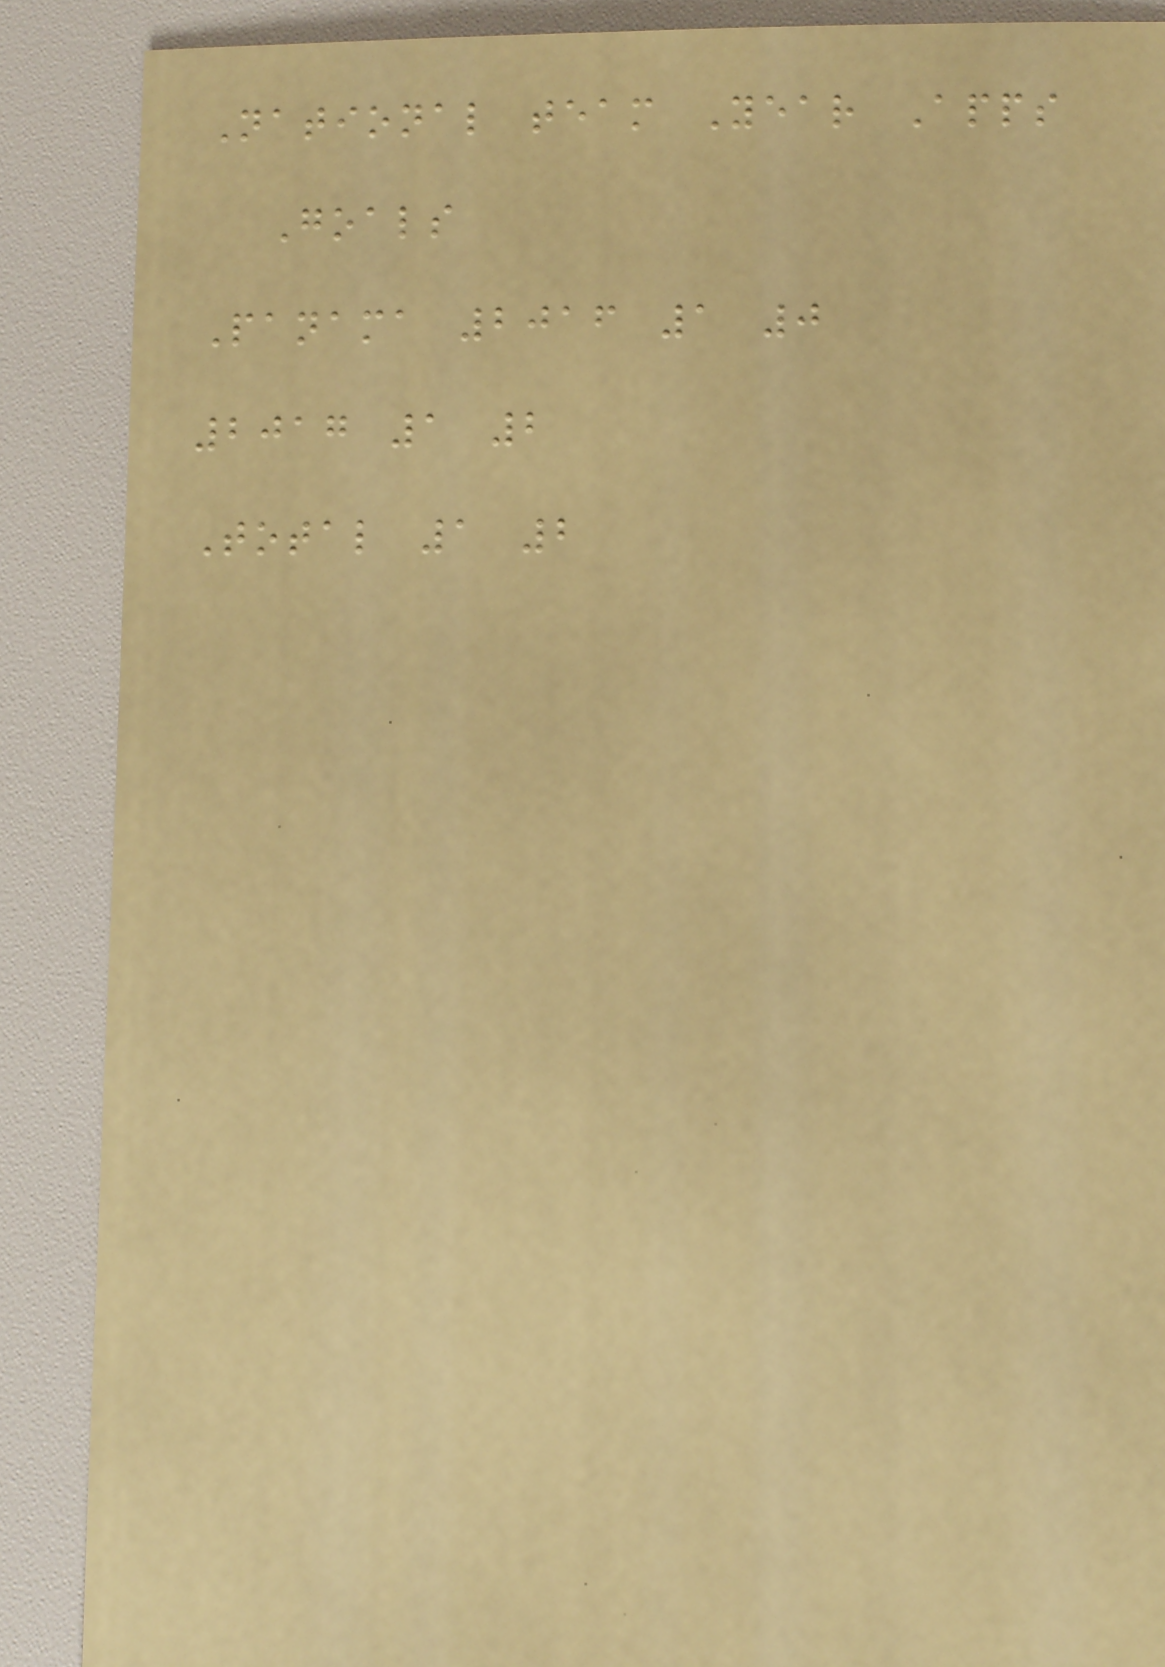National team Year Apps
Goals
Panama 2016 1 0
2017 1 2
Total 1 2
